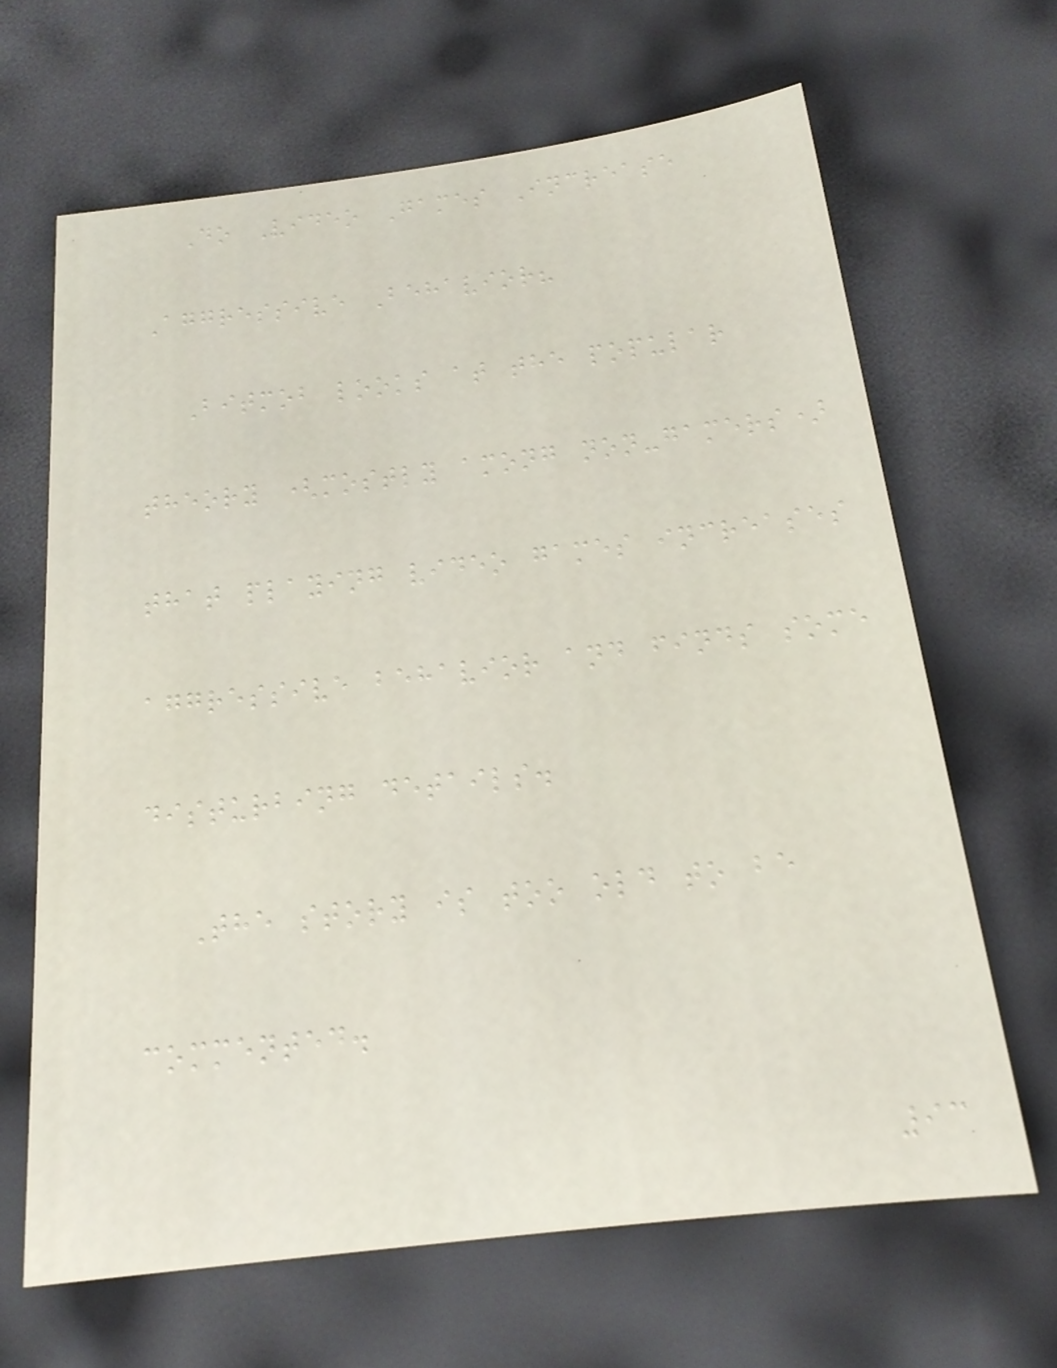Do Video Games Increase
Aggressive Behavior?
Bitmob looks at the popular
theory (mostly among non-gamers)
that playing video games increases
aggressive behavior and finds some
disturbing details.
The story is too old to be
commented.
93
